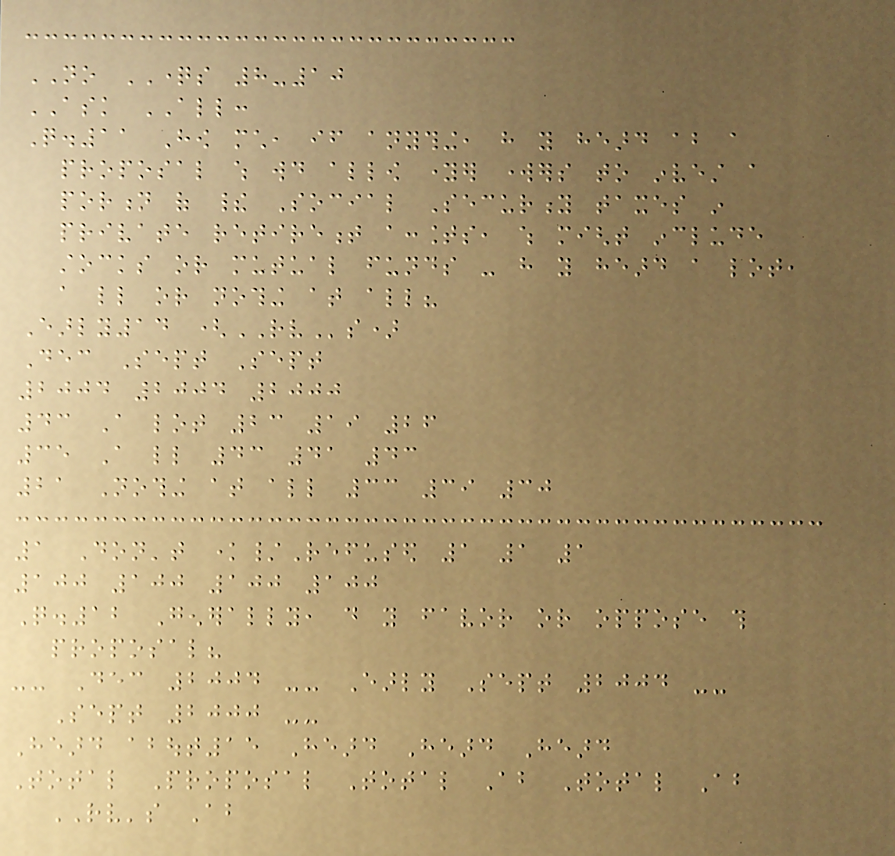NO QUESTIONS 8-10
ASK ALL:
Q.11 How much, if anything, have you heard about a
proposal which would allow younger workers to invest a
portion of their Social Security taxes in
private retirement accounts, which might include
stocks or mutual funds - have you heard a lot,
a little or nothing at all?
Early14 (RVs)
Dec Sept Sept
2004 2004 2000
43 A lot 23 19 26
35 A little 43 41 43
21 Nothing at all 33 39 30
1 Don't know/Refused 1 1 1
100 100 100 100
Q.12 Generally, do you favor or oppose this
proposal?
-- Dec 2004 -- Early Sept 2004 --
Sept 2000 --
Heard about15 Heard Heard Heard
Total Proposal Total About Total About
RV's About
